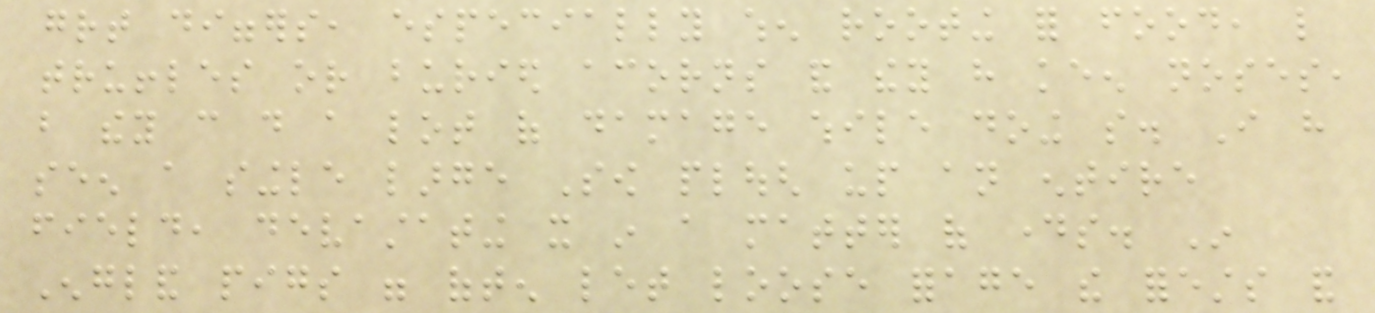great diggers, especially when rooting for food, like
truffles or buried acorns and they have keen noses,
but they can do a lot of damage while doing so. I have
seen a single large Sow plough up an entire
field, devastating it in a matter of days. In
England pigs were often let loose forage the forests and
